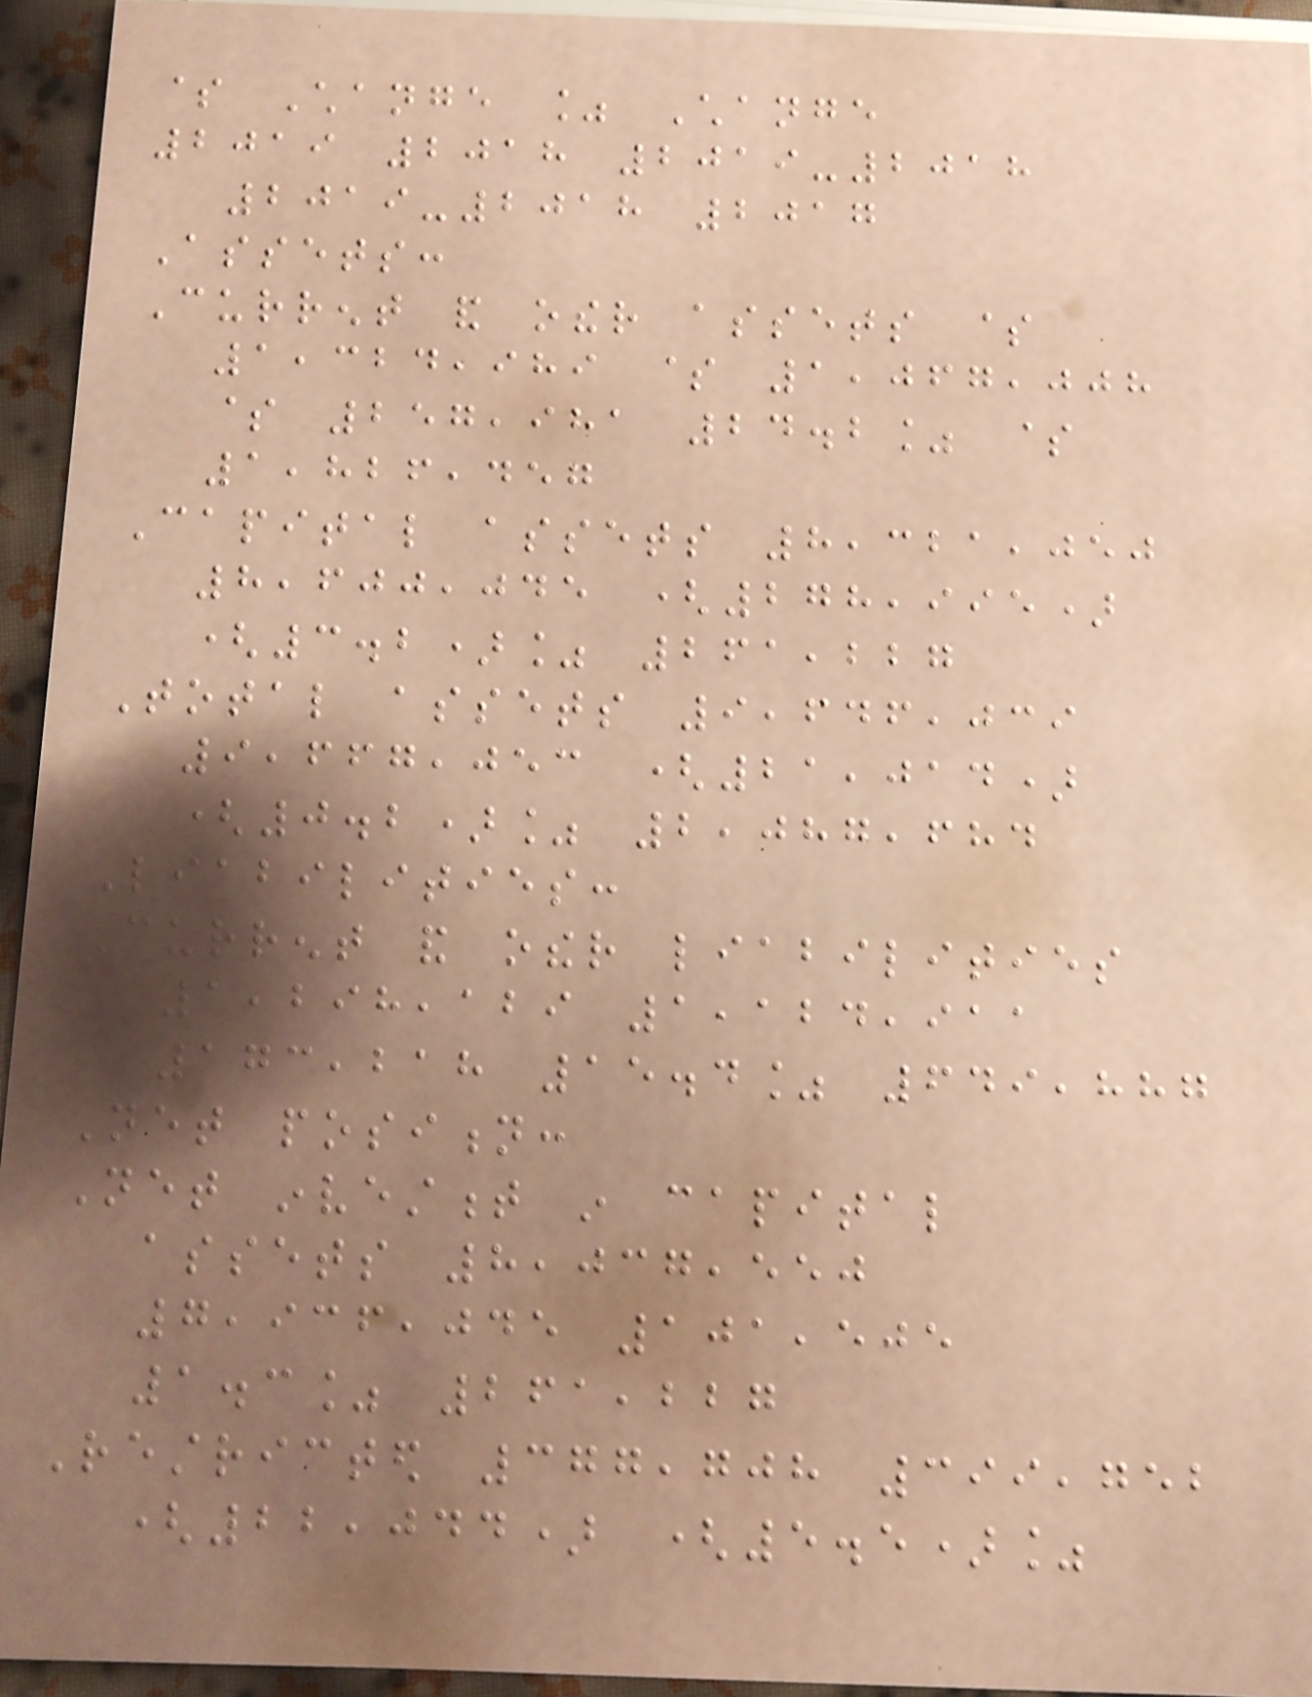$ Change % Change
2019 2018 2019-2018
2019-2018 2017
Assets:
Current and other assets $
1,324,989 $ 1,067,008
$ 257,981 24.2% $
1,826,457
Capital assets 8,321,050
8,600,045 (278,995)
(3.2)% 261,227
Total assets 9,646,039
9,667,053 (21,014)
(0.2)% 2,087,684
Liabilities:
Current and other liabilities
1,298,129 1,124,911
173,218 15.4% 649,887
Net position:
Net investment in capital
assets 8,037,550
7,936,045 101,505
1.3% 261,227
Restricted 377,708 399,752
(22,044) (5.5)%
